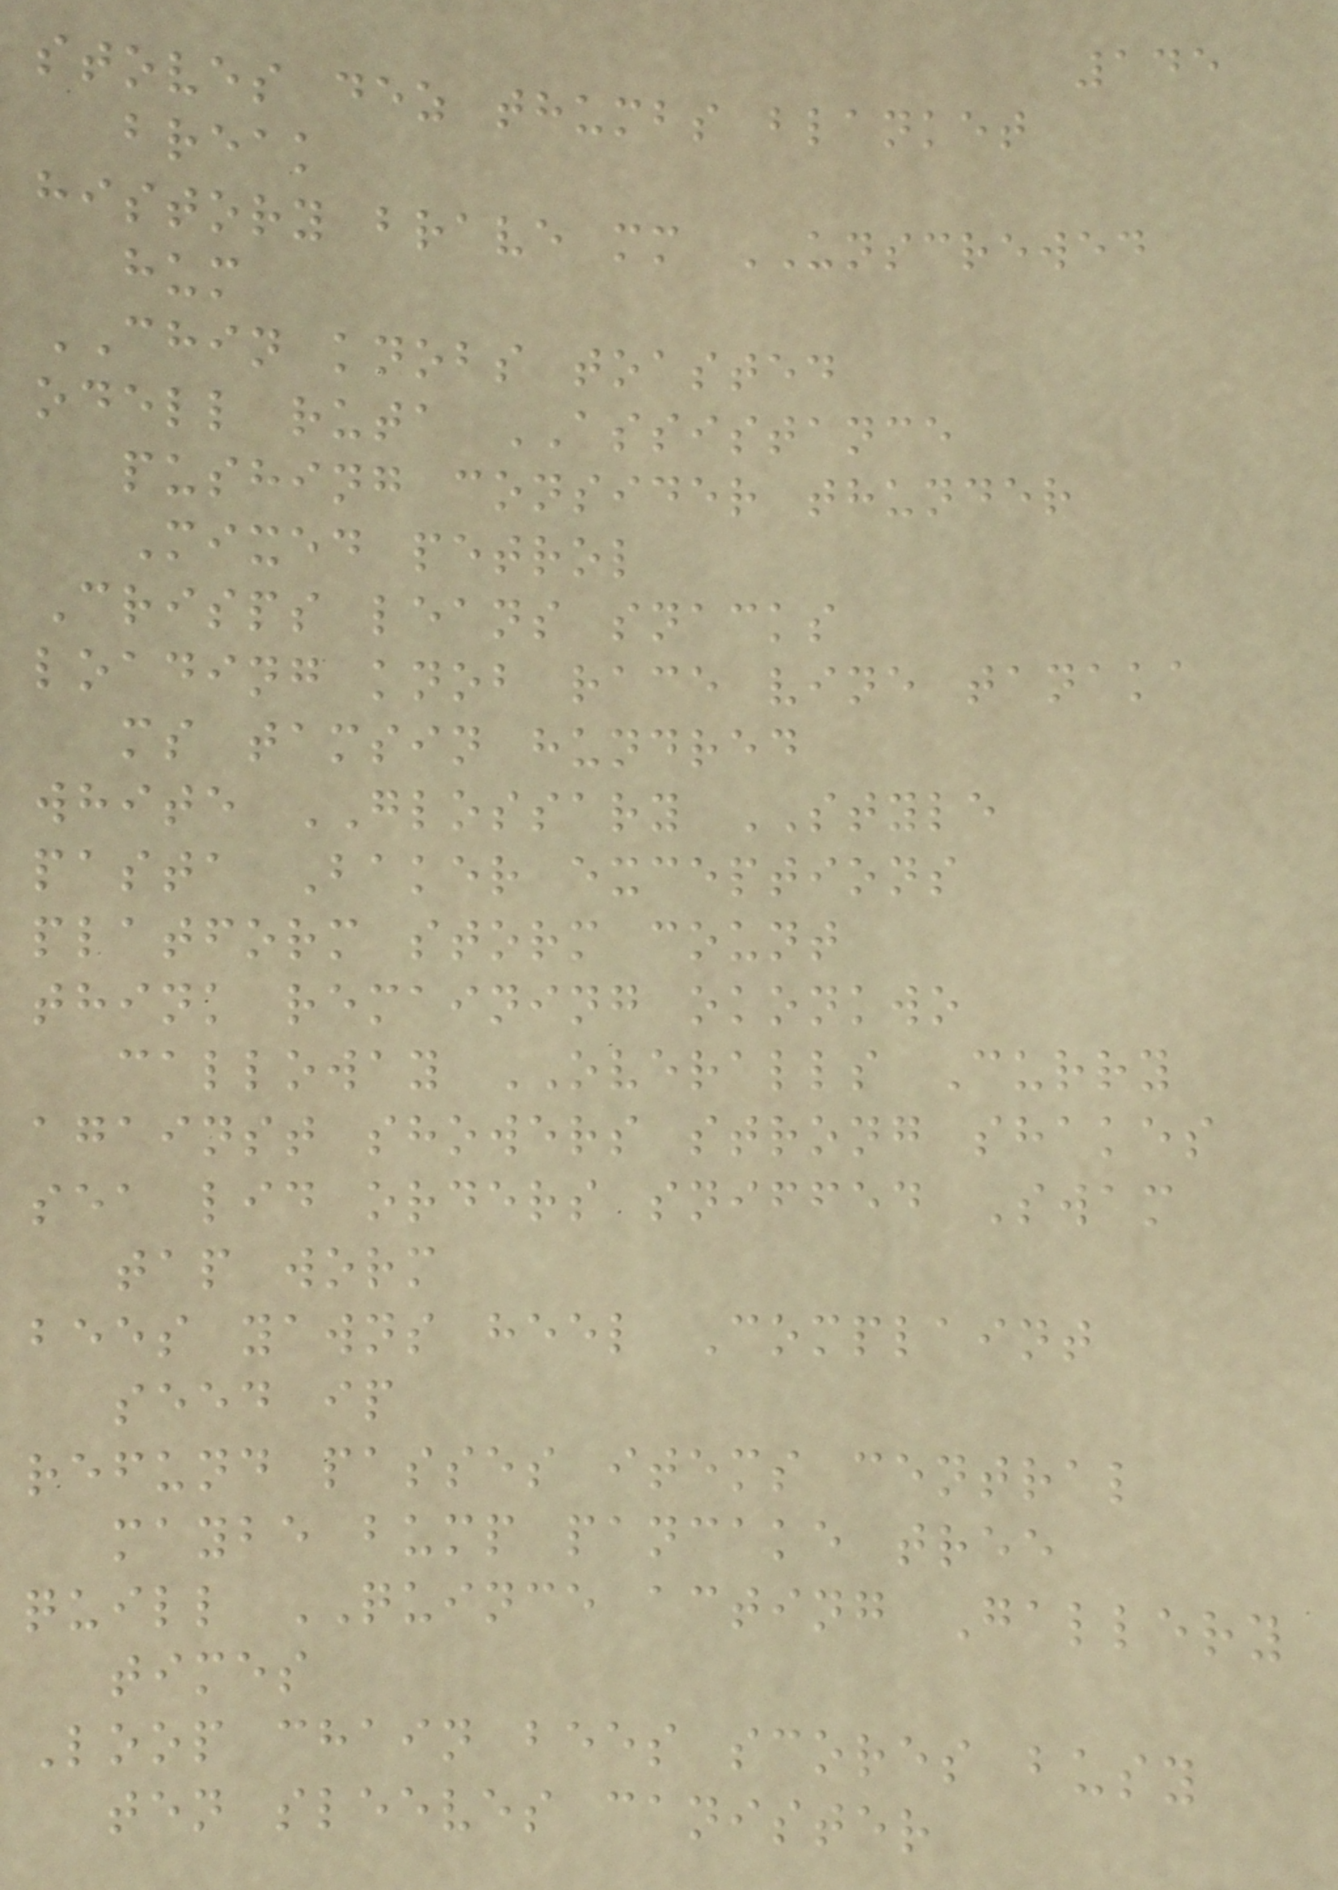145
stoves dez thumbs blanket
break
history brave mm UNSCREWED
hum
CHIN knobs toasted
odell ruta ASSISTANCE
pushing consider thunder
Mixed petrol
Crisps leans snacks
loading knob race vine tanaka
ms tamsin hundred
white GLOSSARY STYLE
pasta Baker exceptions
platform storm count
think remaining okonkwo
calloway OVERALLS Curry
against showers strong shakes
sea lid orders sniffed Swam
tap worm
bees yawns heel Complaint
seed ip
refund passes items central
maybe bump pancake tree
quill QUINCE acting Gallery
times
Loop chain bees scores busy
ten sleeves canister
